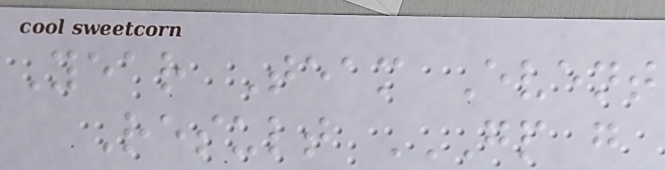Year Team Event
Result GP G
